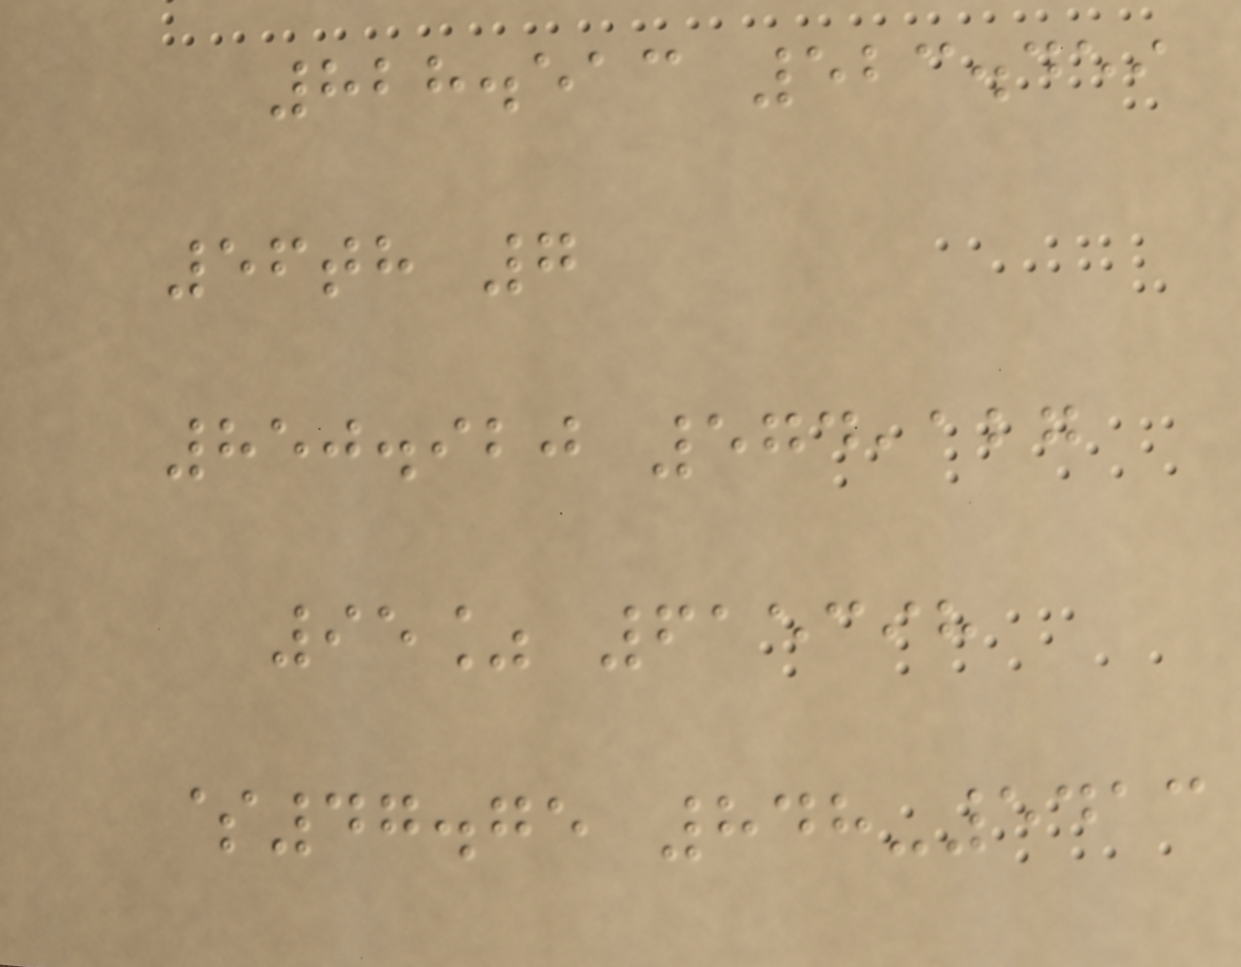828.513 523.459
56th 7
850.920 574,127
95% 615398
$47.75 848-5413
